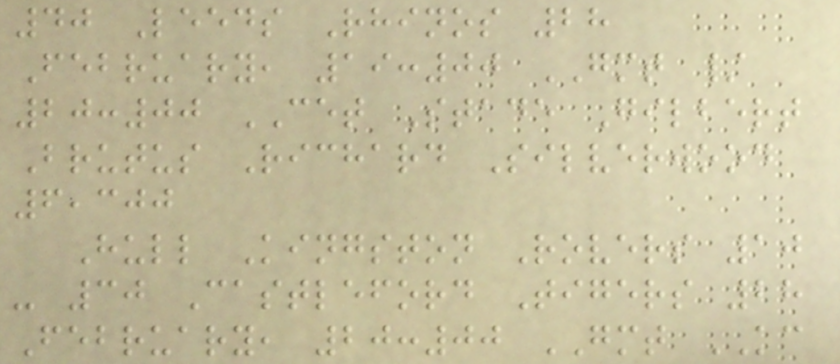40 Leeds Rhinos 28
February, 19:00 GMT /
20:00 CET Stade Gilbert
Brutus Richard Silverwood
6,300
Hull Kingston Rovers 10
- 30 Castleford Tigers 28
February, 20:00 GMT KC
